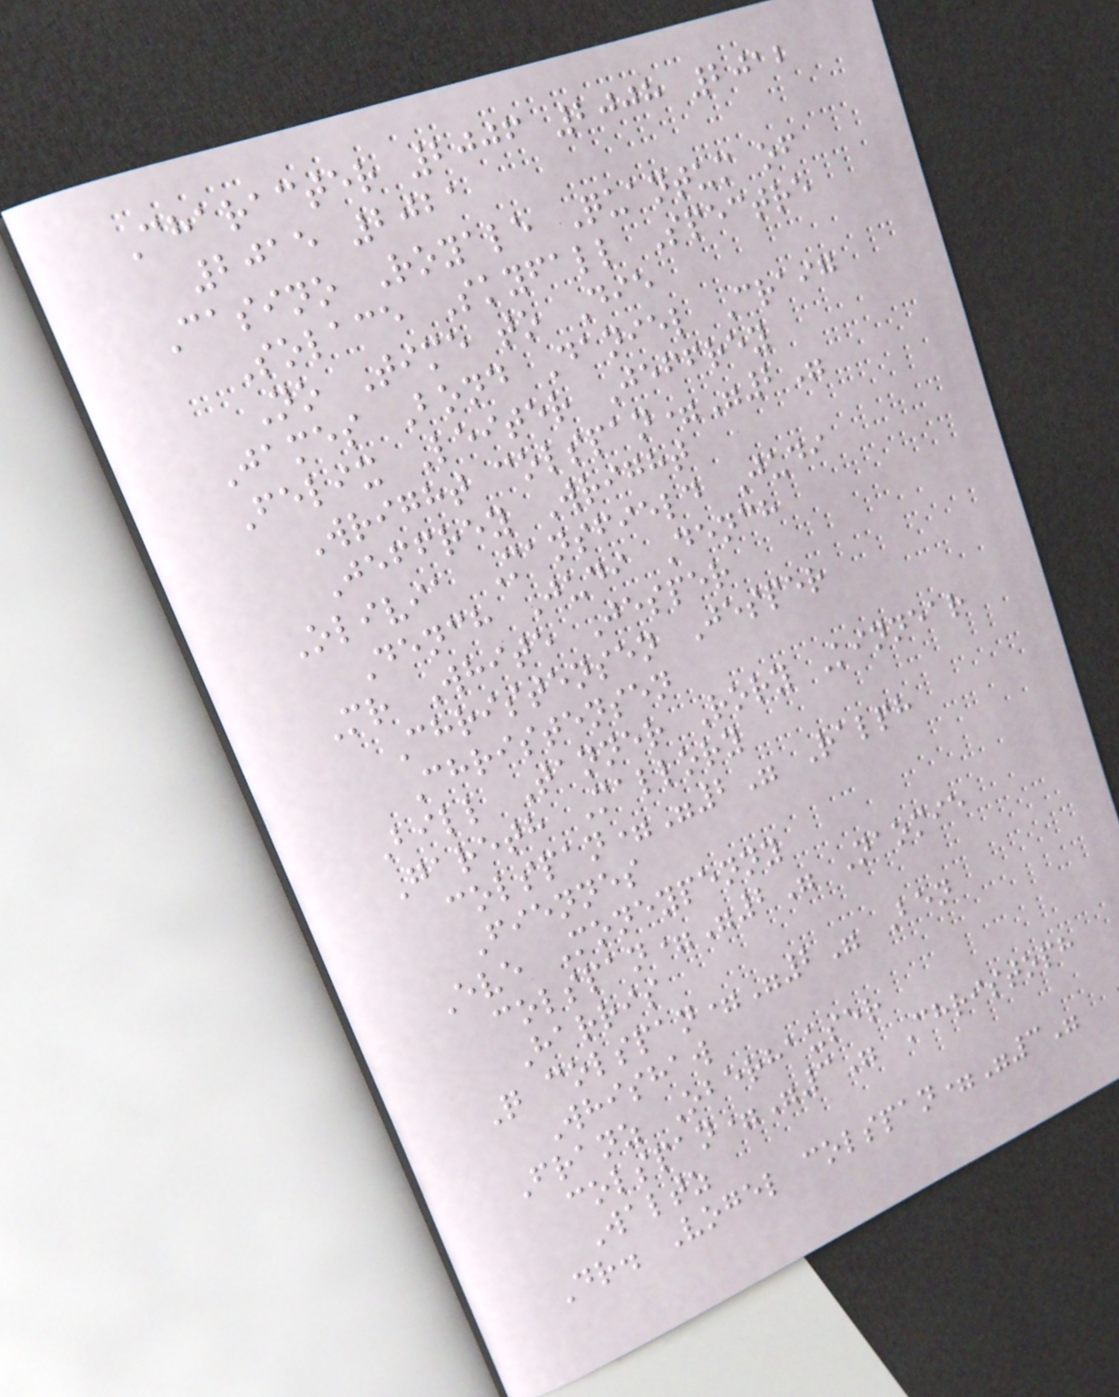Character 2006 2008 2012
2015 2021
Casino Royale Quantum of
Solace Skyfall Spectre
No Time to Die
James Bond Daniel Craig
Felix Leiter Jeffrey
Wright colspan="2"
Jeffrey Wright
Olivia Mansfield Judi
Dench Judi Dench
Mr White Jesper
Christensen Jesper
Christensen
Bill Tanner Rory Kinnear
Gareth Mallory
colspan="2" Ralph
Fiennes
Eve Moneypenny
colspan="2" Naomie
Harris
Q colspan="2" Ben
Whishaw
Franz Oberhauser
colspan="3" Christoph
Waltz
Dr. Vogel colspan="3"
